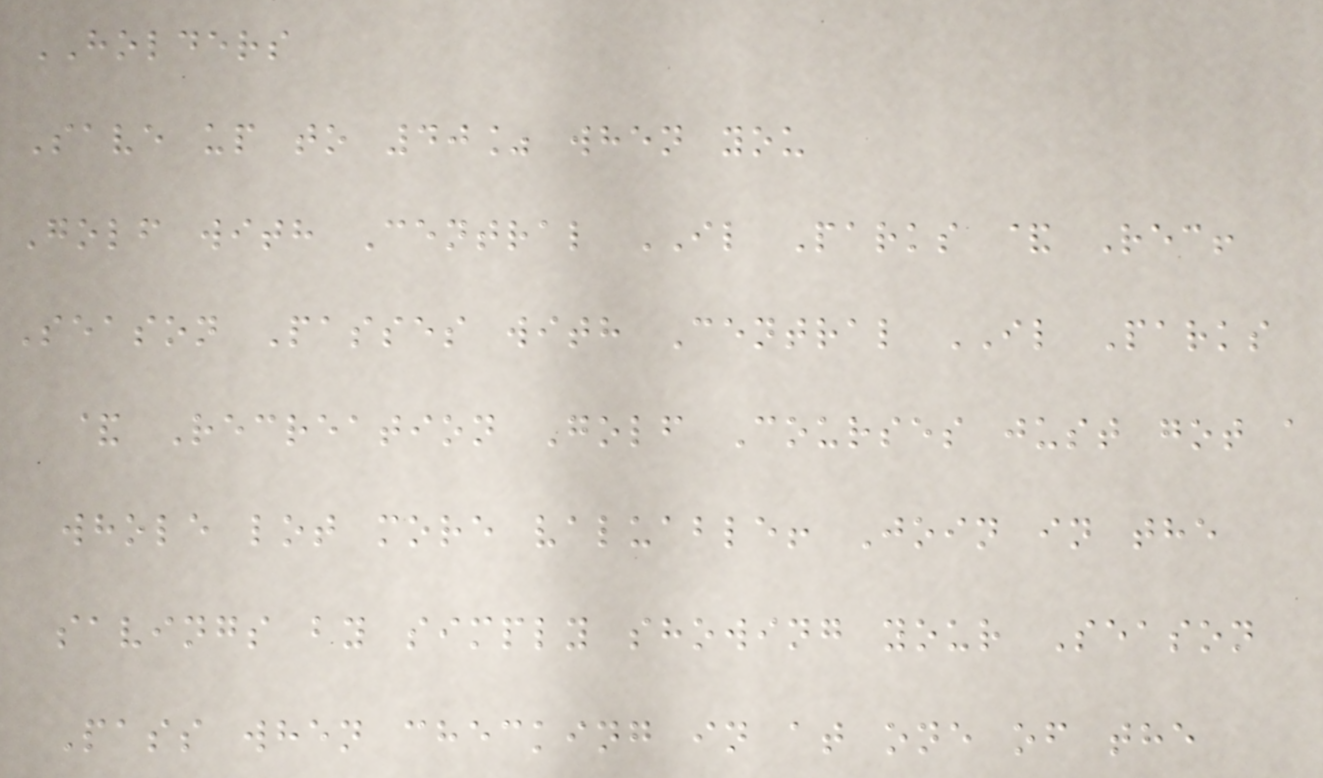HOLDERS
Save up to 40% when you
Golf with Central IL Parks & Rec!
Season Passes with Central IL Parks
& Recreation Golf Courses just got a
whole lot more valuable! Join in the
savings by simply showing your Season
Pass when checking in at one of the
